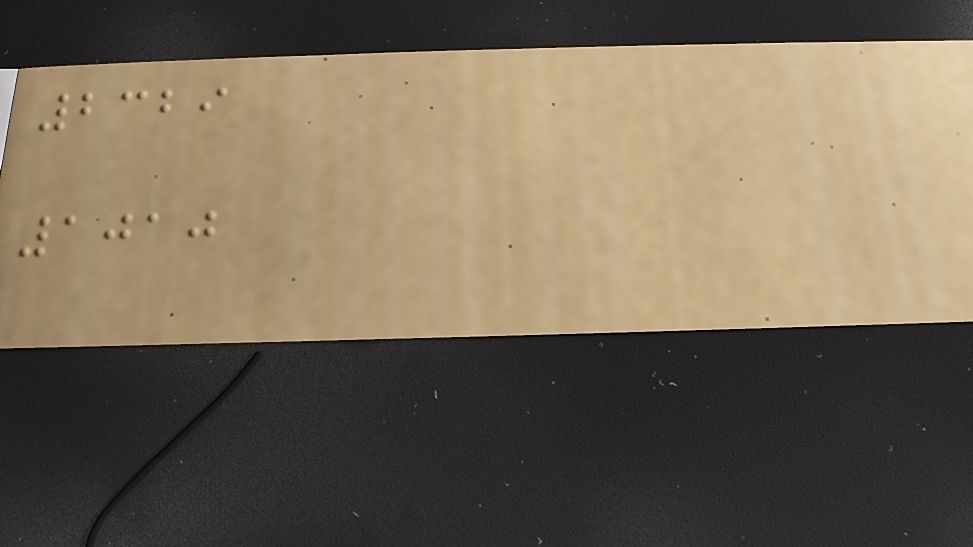2329
1010
